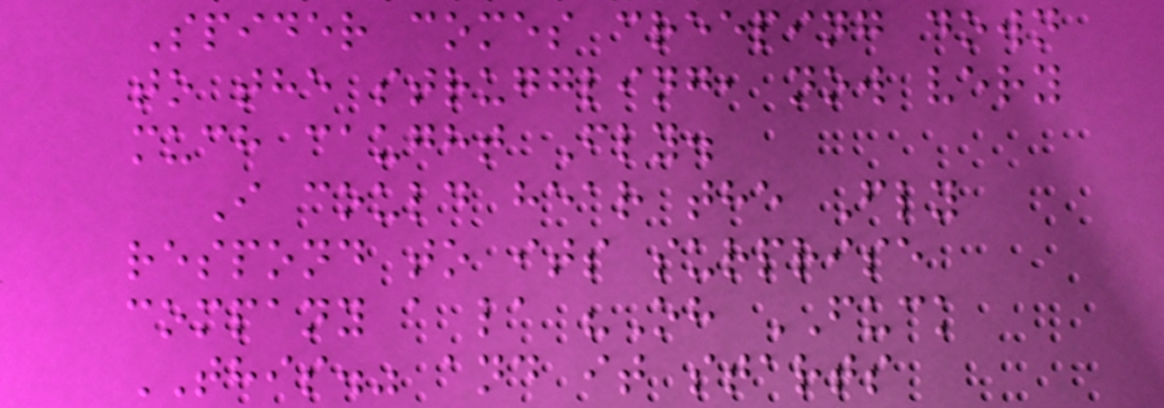Spider comes creeping down
to the struggling, now very
much caught Fly.
I could hear the Fly
respond to its surprise
company a la "Oh FUCK
THIS." and it starts
